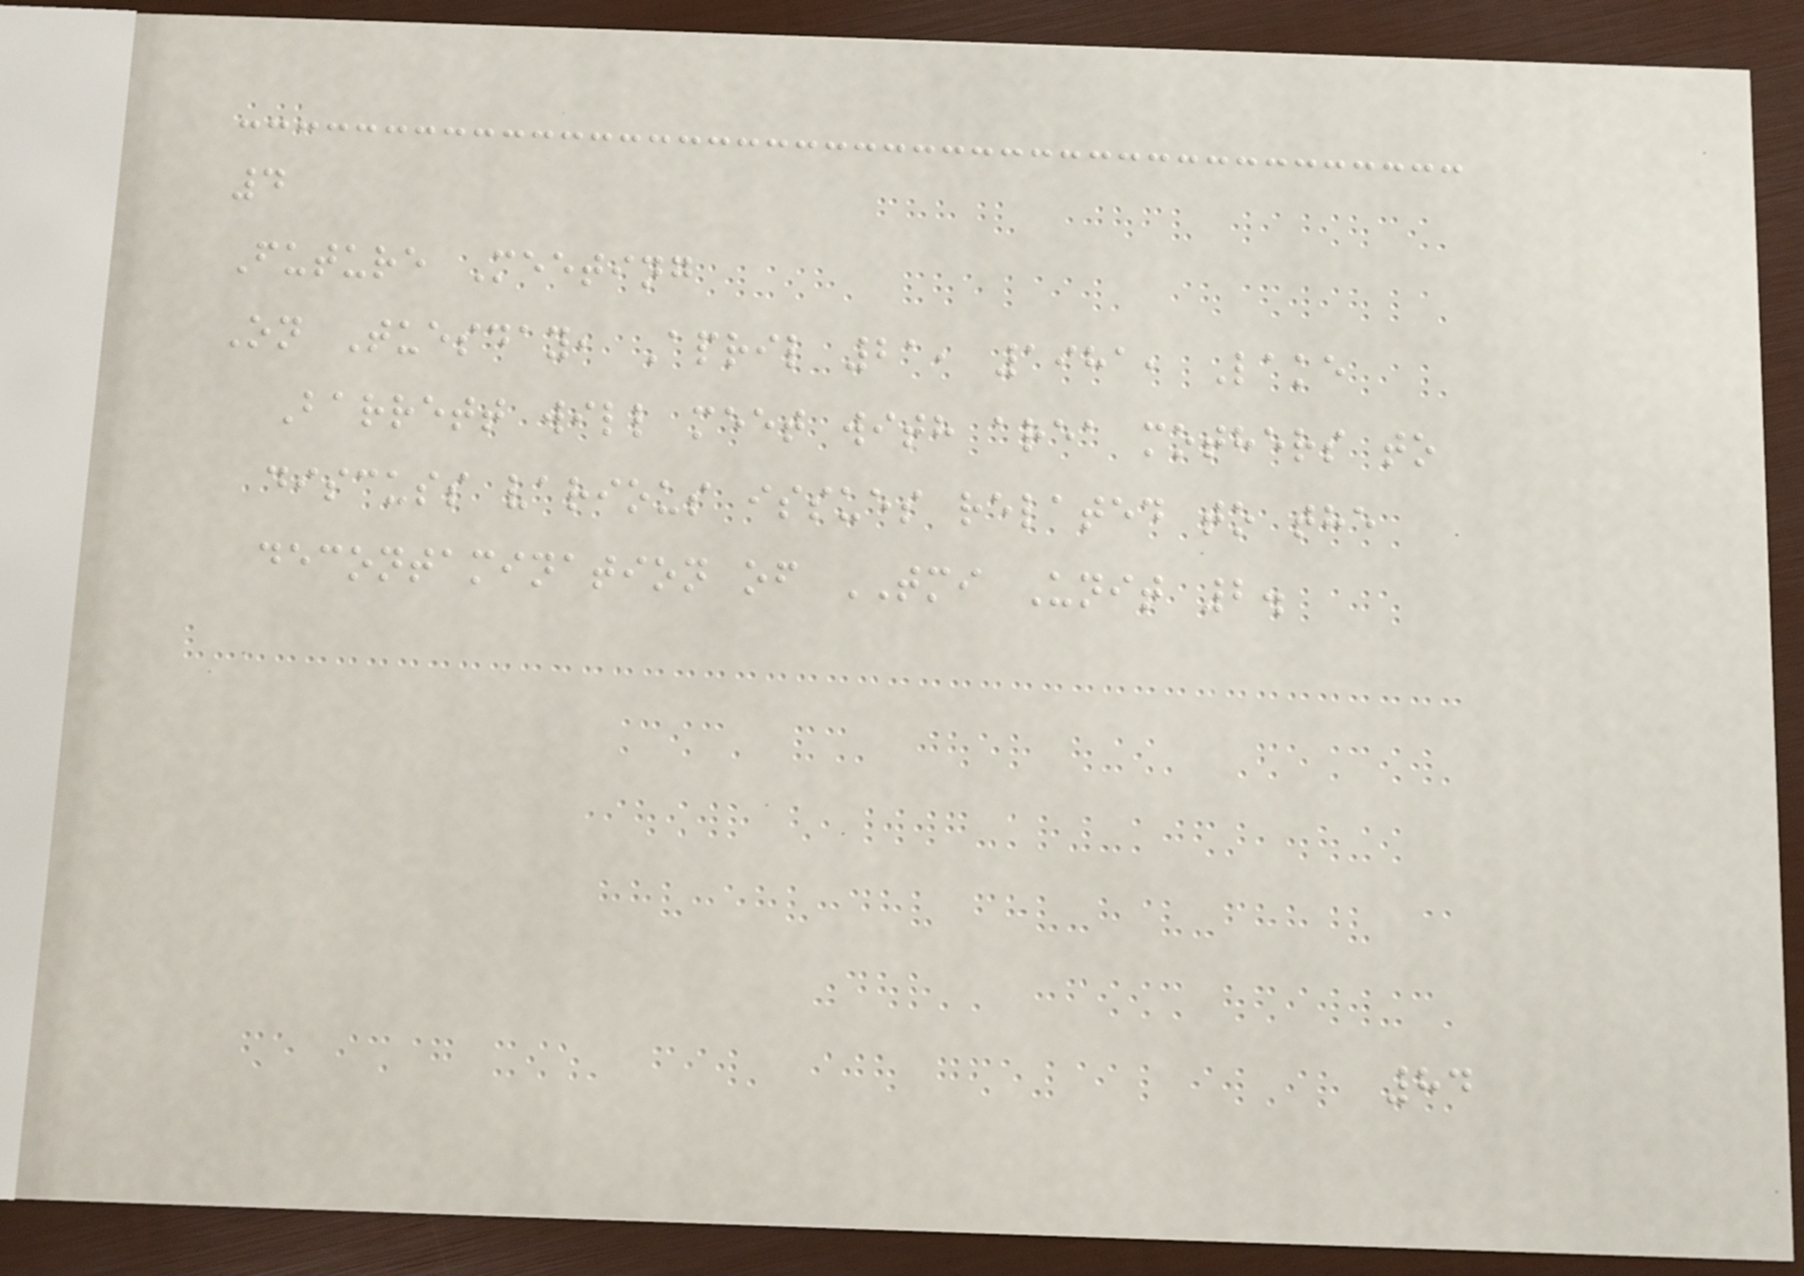4
Future Meeting
On Tuesday, April 21, 1981, Lake
Barrett will meet with area mothers to
discuss various issues related to the
decontamination of TMI Unit 2.
84
